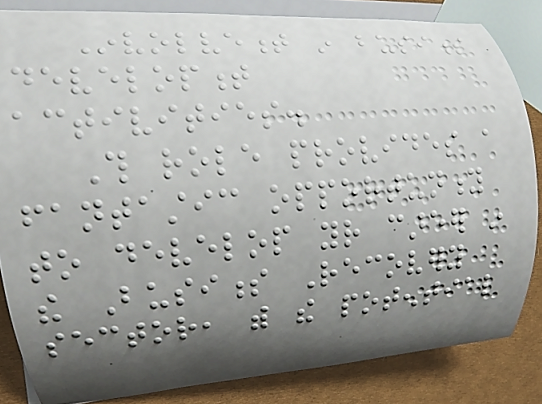Involvement in business
development
activities.
This role provides a
fantastic opportunity
to develop your career in
the Business Recovery
sector, with the potential
